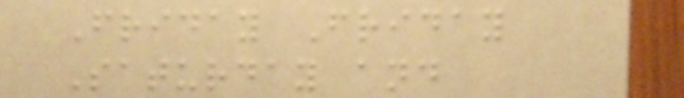Friday Friday
Saturday and
